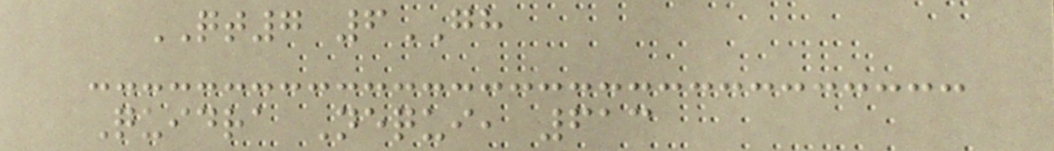QT7 6GH
Quidra Nequi, 613
